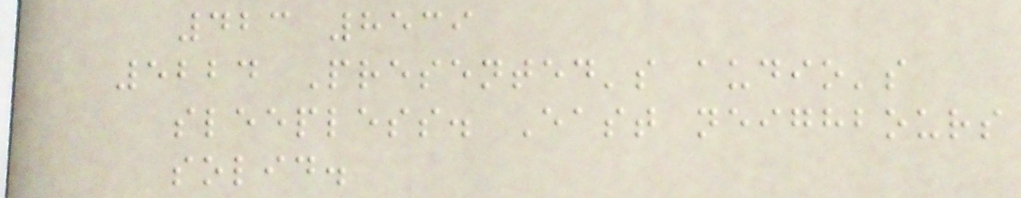423 8539
5224 Presented's audio's
sleepless. East neighbours
solid.
